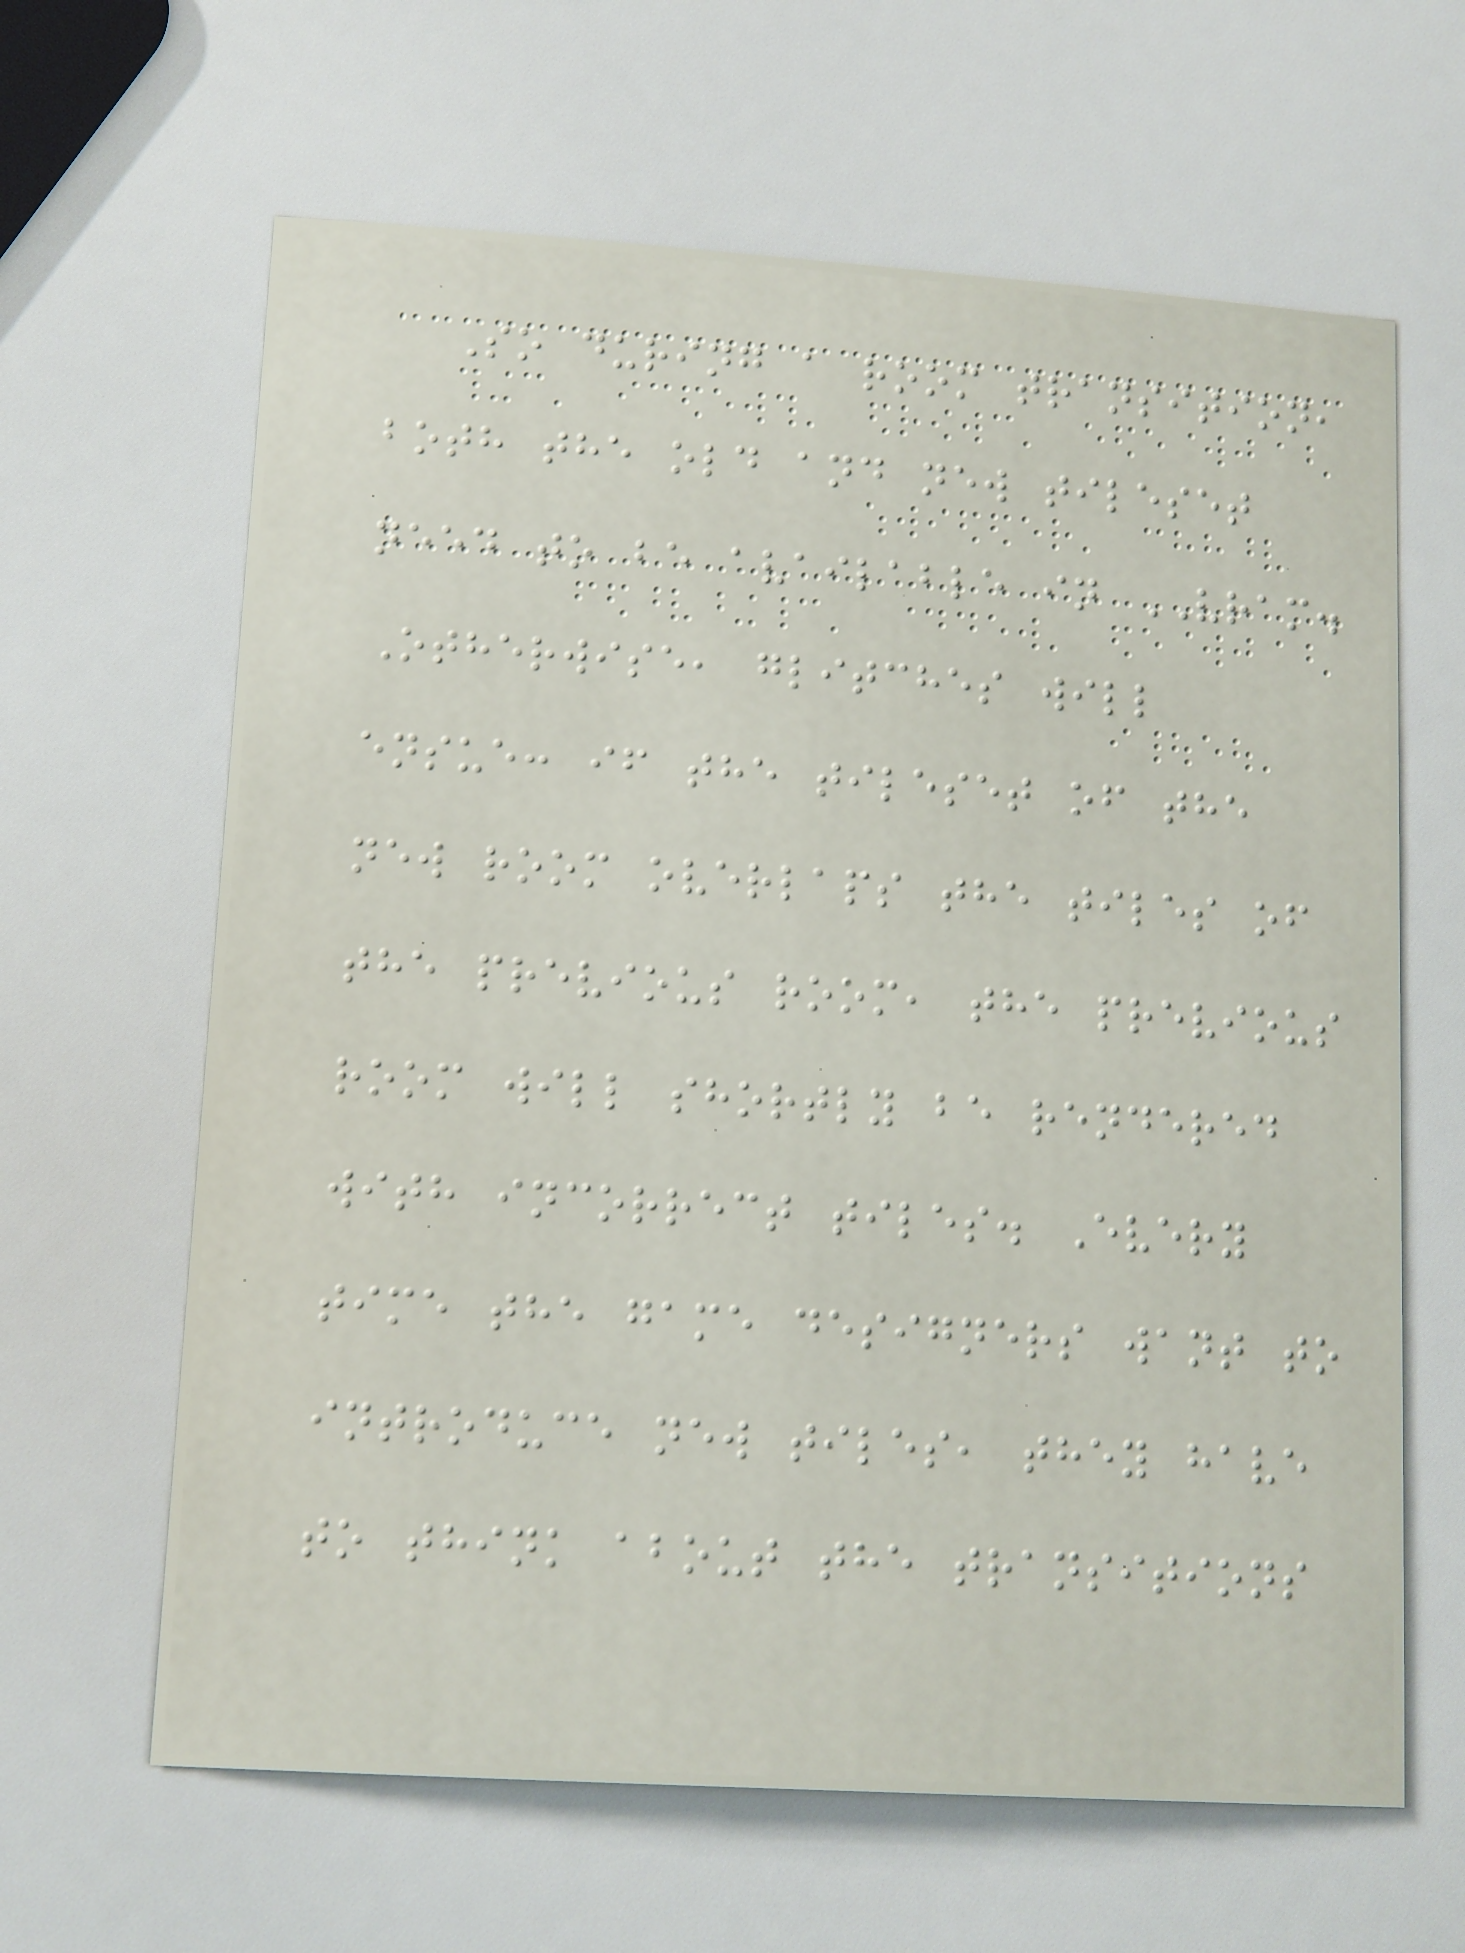So during a room transition,
both the old and new tileset
need to be available in VRAM.
Otherwise, glitches will
ensue: if the tileset of the
new room overlaps the tiles of
the previous room, the previous
room will shortly be rendered
with incorrect tiles. Every
time the game designers want to
introduce new tiles, they have
to think about the transitions
